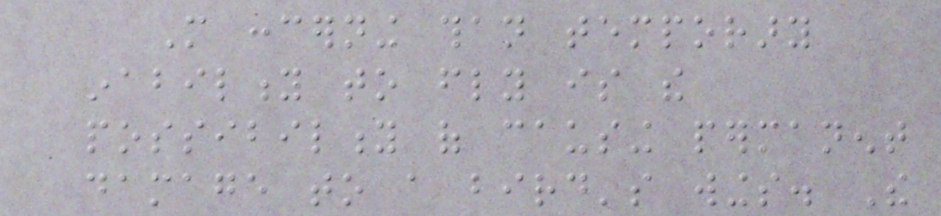More concerning than temporary
inability to fly is the
possibility of causing permanent
damage to a bird's wings. The
